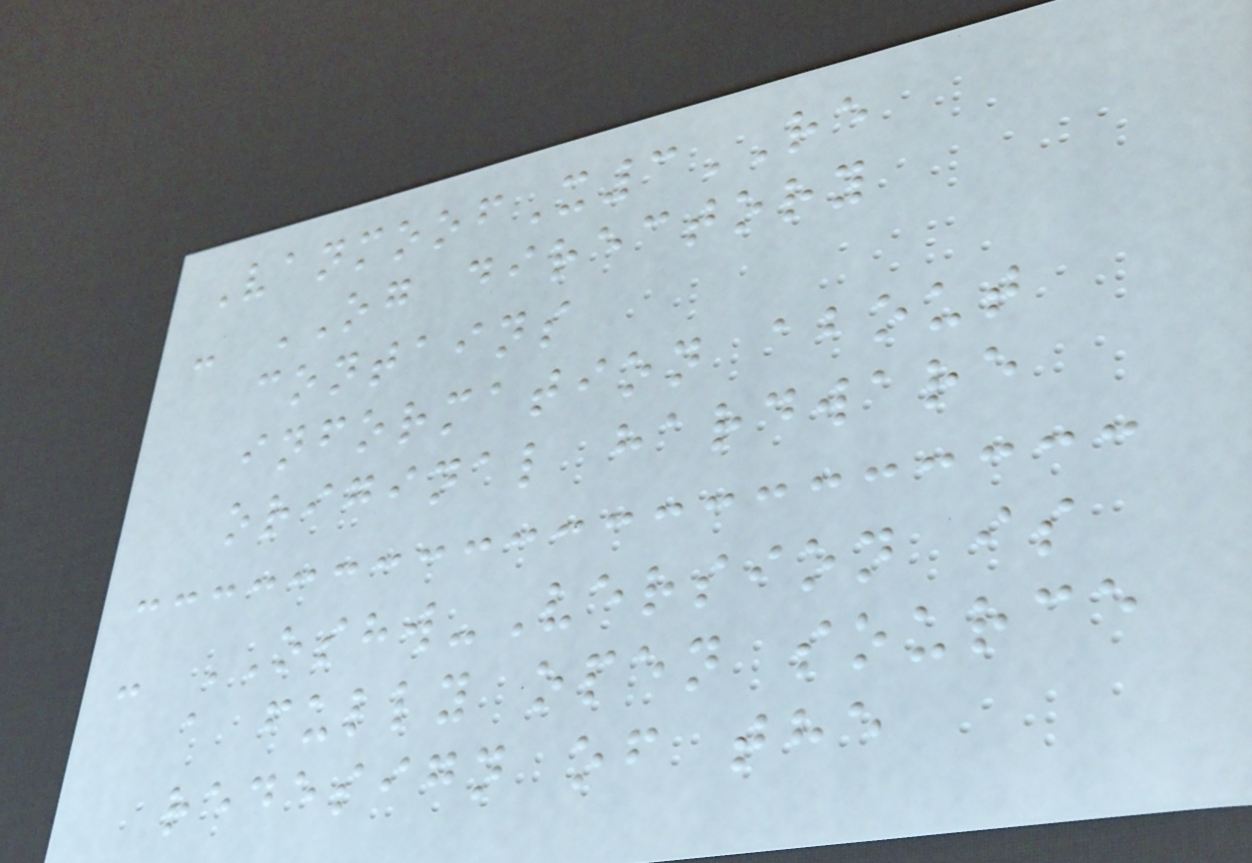VanmoofX3RE
- OG directory
contains
information about
original hardware
- OSHW-Version is
a fully open source
redesign of the
